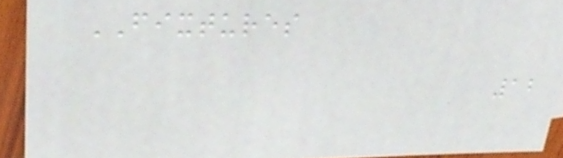FIXTURES
12
